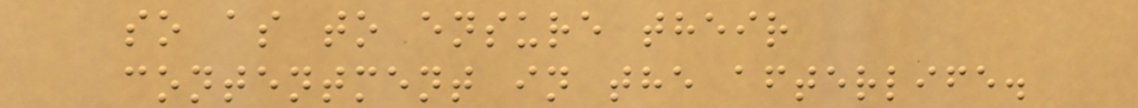so as to ensure their
contentment in the afterlife.
